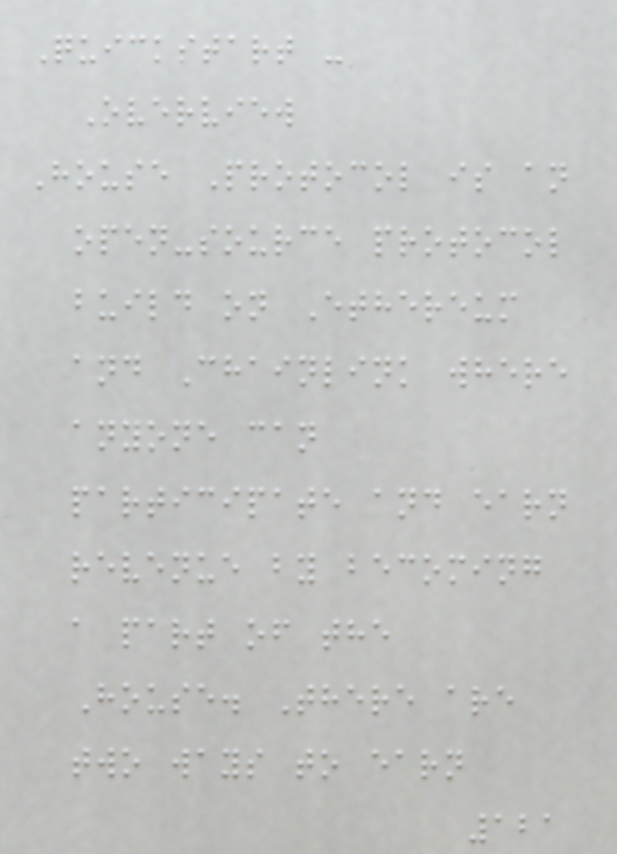Quickstart -
Overview
House Protocol is an
open-source protocol
build on Ethereum
and Chainlink where
anyone can
participate and earn
revenue by becoming
a part of the
House. There are
two ways to earn
121
